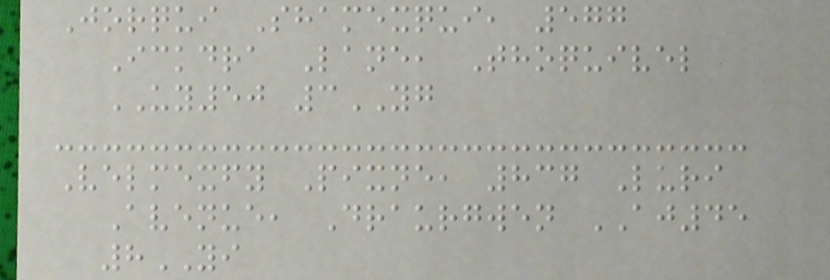Jorqui Shamexqui, 577
Ickdra Lane, Thoquivel
UY50 3YG
Velmexfy Pixne, 837 Luri
Avenue, Draurgwen AJ45
8YI
